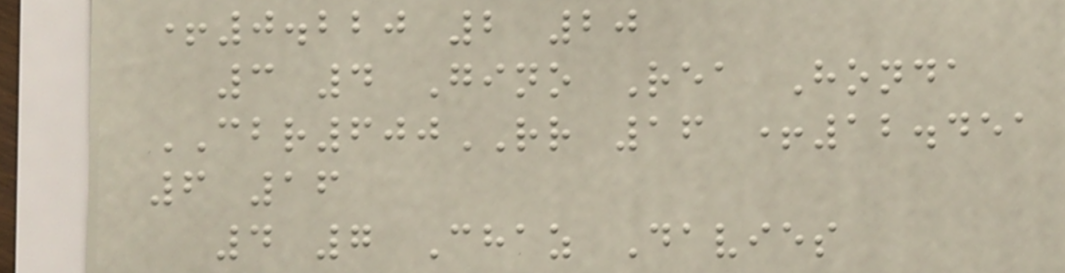+0.220 2 20
3 4 Gino Rea Honda
CBR600RR 16 +12.451
6 16
4 7 Chaz Davies
